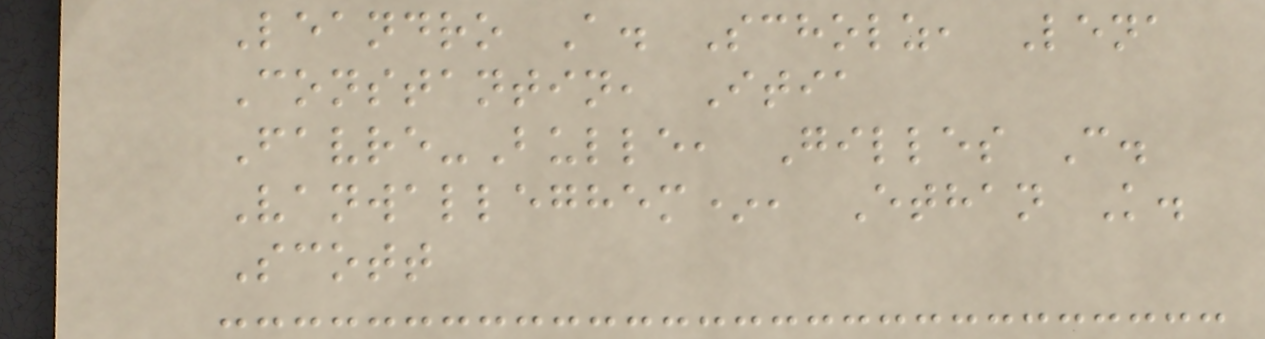Leandro A. Scholz, Lena
Constantin, Itia
Favre-Bulle, Gilles C.
Vanwalleghem*, Ethan K.
Scott
